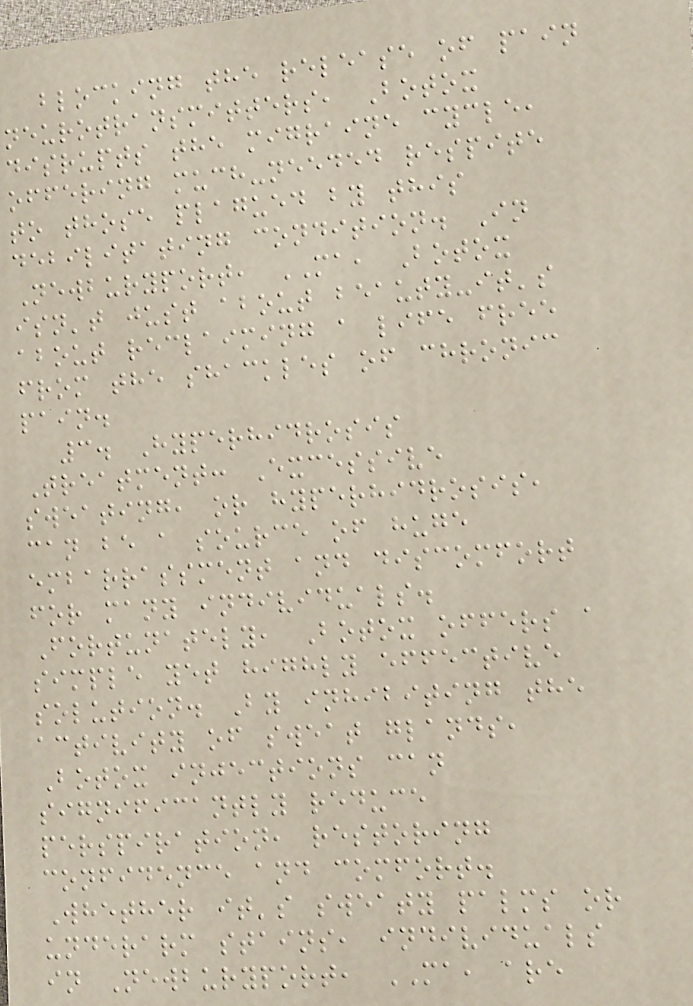blocking the release of pain
neurotransmitters, Botox
disrupts the migraine cycle,
offering much-needed respite
to those plagued by this
debilitating condition. In
Newburyport, MA, Botox
isn't just about beauty-it's
about reclaiming a life free
from the shackles of chronic
pain.
3. Hyperhidrosis
Treatment: Excessive
sweating, or hyperhidrosis,
can be a source of huge
embarrassment and discomfort
for many individuals.
Fortunately, Botox offers a
simple yet highly effective
solution. By inhibiting the
activity of sweat glands,
Botox injections can
significantly reduce
perspiration, restoring
confidence and comfort.
Whether it's sweaty palms or
underarm stains, individuals
in Newburyport, MA, are
